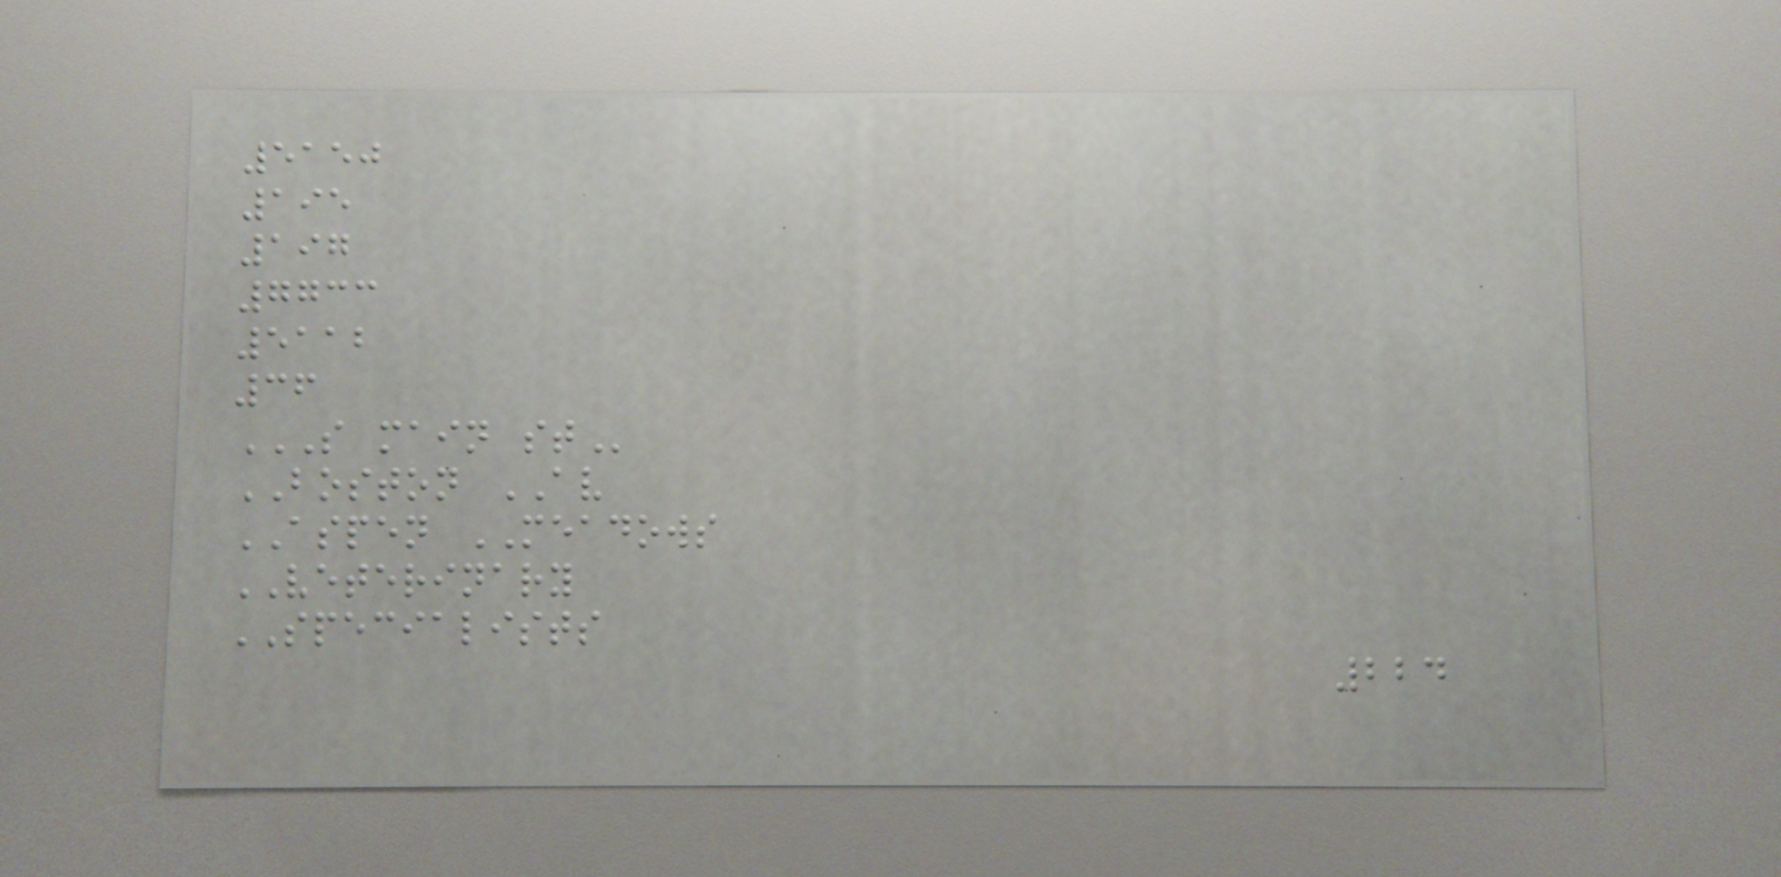5150
195
197
7733
5112
36
S MAIN ST
BOSTON AV
ASPEN MEADOWS
VETERINARY
SPECIALISTS
224
